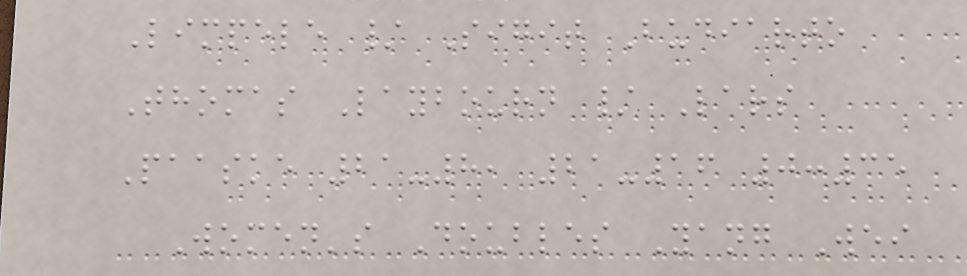Limpele / Sigit Budiarto
Thomas Laybourn / Lars
Paaske 21-8, 21-16 0:35
Women's Doubles Yang Wei
